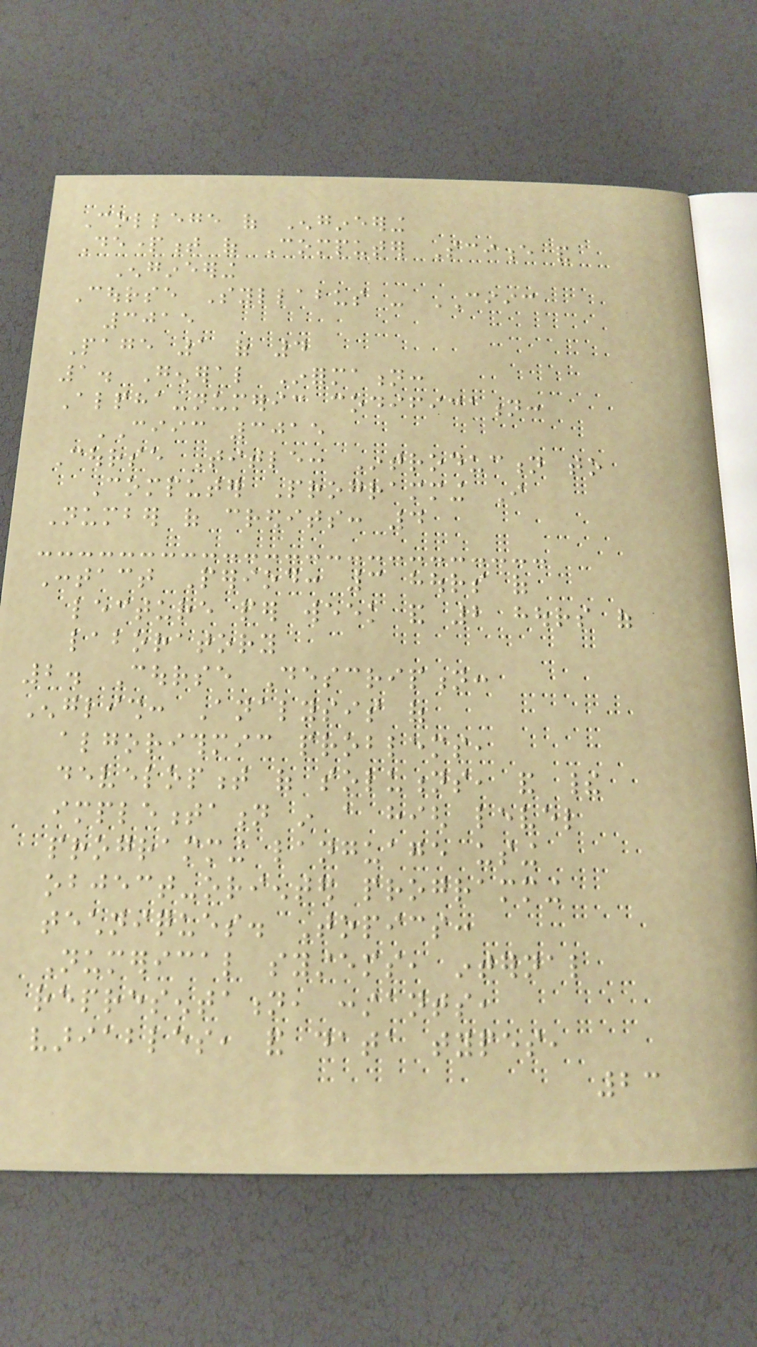College of Engineering
Department of Computer Science and
Engineering
Course Syllabus - CIIC
3015
Page 1 of 4
1. General Information:
Alpha-numeric codification:
CIIC 3015
Course Title: Introduction to
Computer Programming I
Number of credits: 4
Contact Period: 3 hours of
lecture per week and 2 hours of
laboratory
2. Course Description:
English: Analysis of
algorithmic problems,
development of solutions, and their
implementation in a high level
programming language using
object-oriented programming
techniques. Topics:
Numerical systems, internal
representation, constants,
variables, and data types,
23
